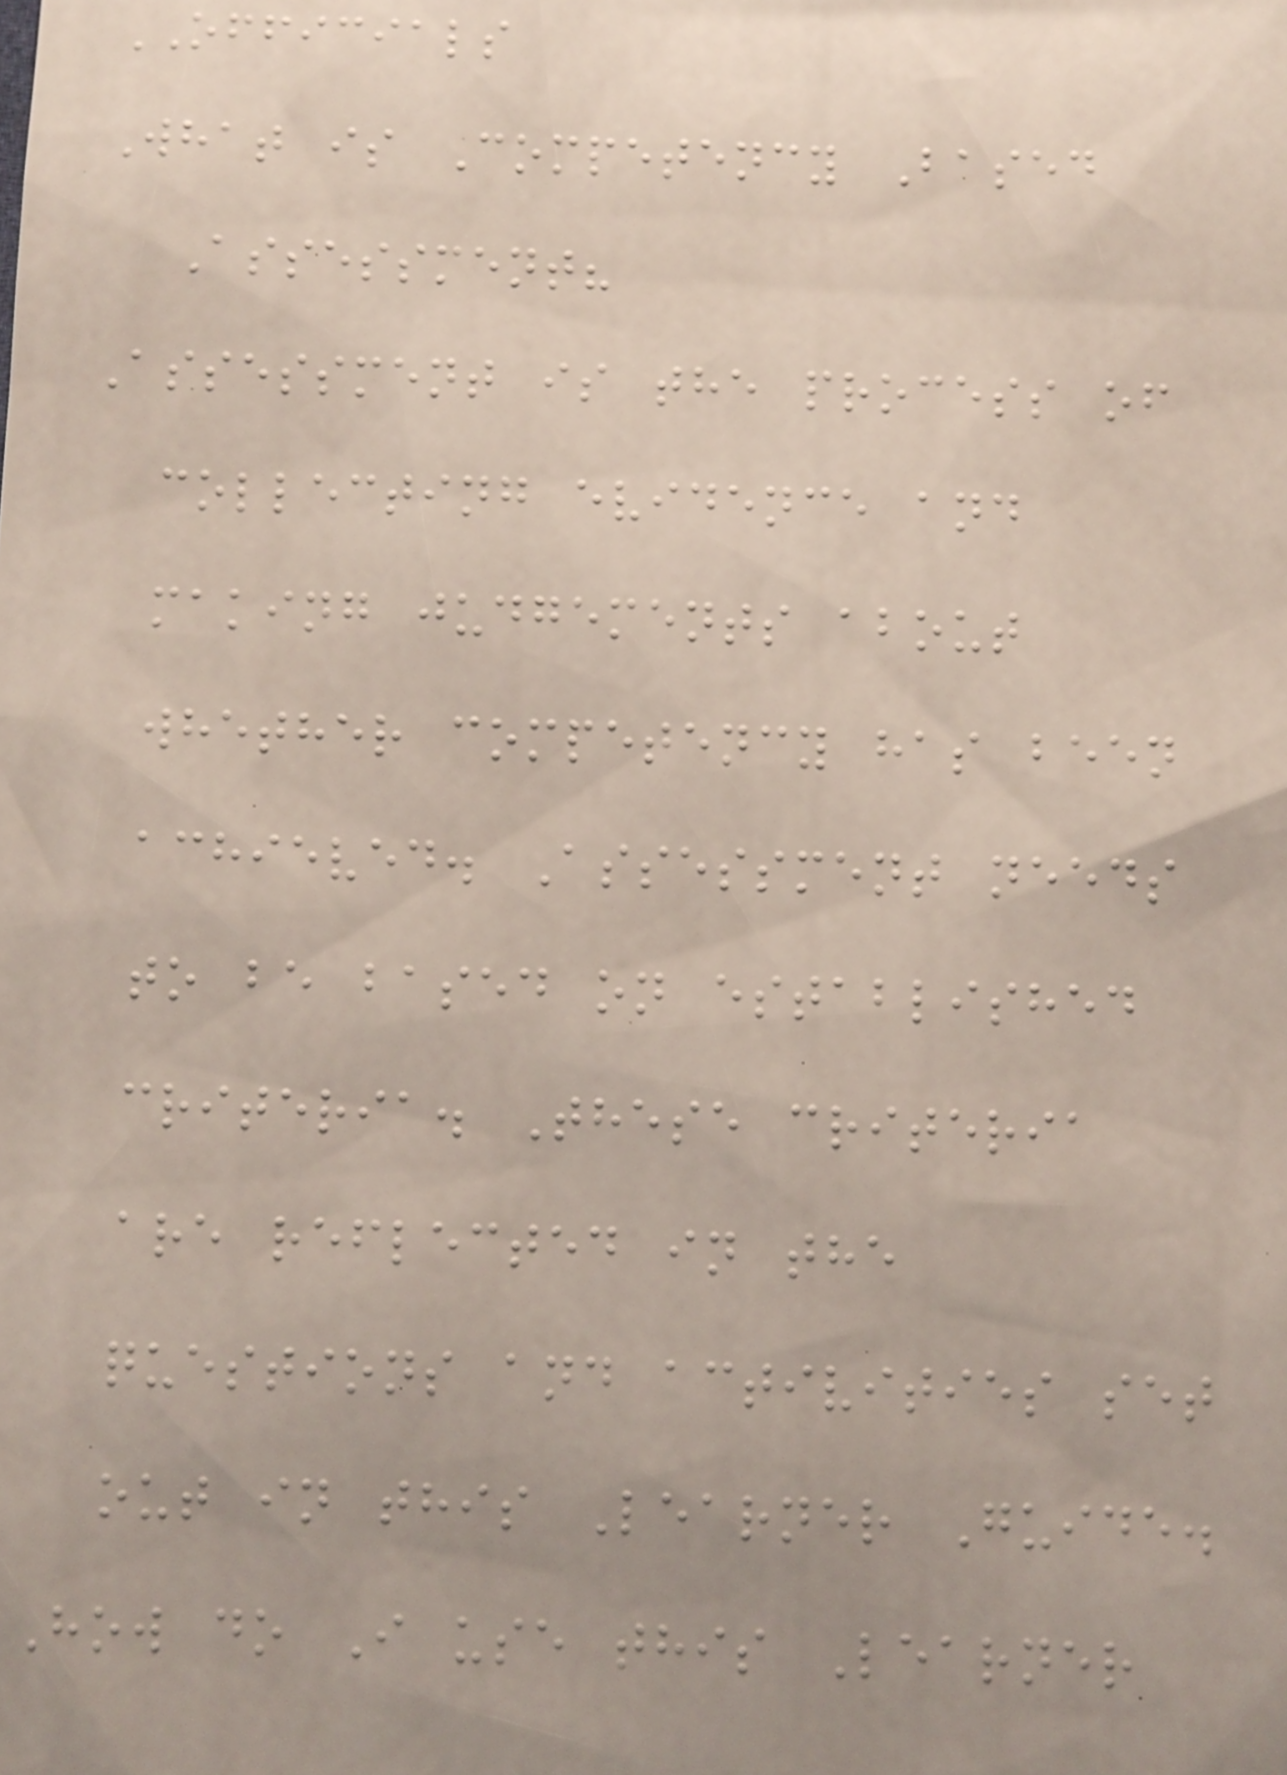OFFICIALS
What is Competency Based
Assessment?
Assessment is the process of
collecting evidence and
making judgements about
whether competency has been
achieved. Assessment needs
to be based on established
criteria. These criteria
are reflected in the
questions and activities set
out in this Learner Guide.
How do I use this Learner
